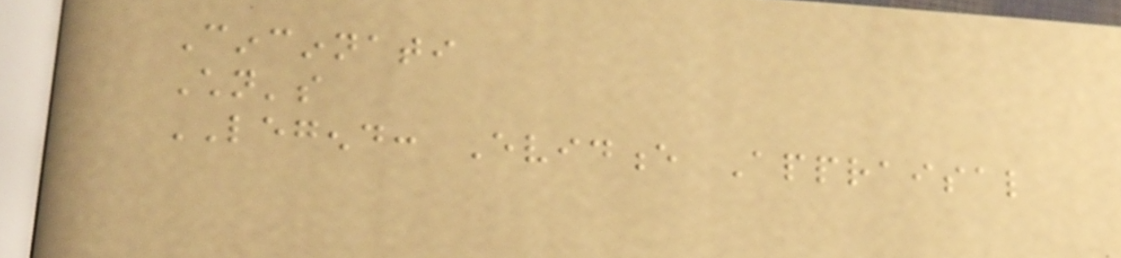Cincinnati
Children's
LEGEND: Evidence Appraisal
